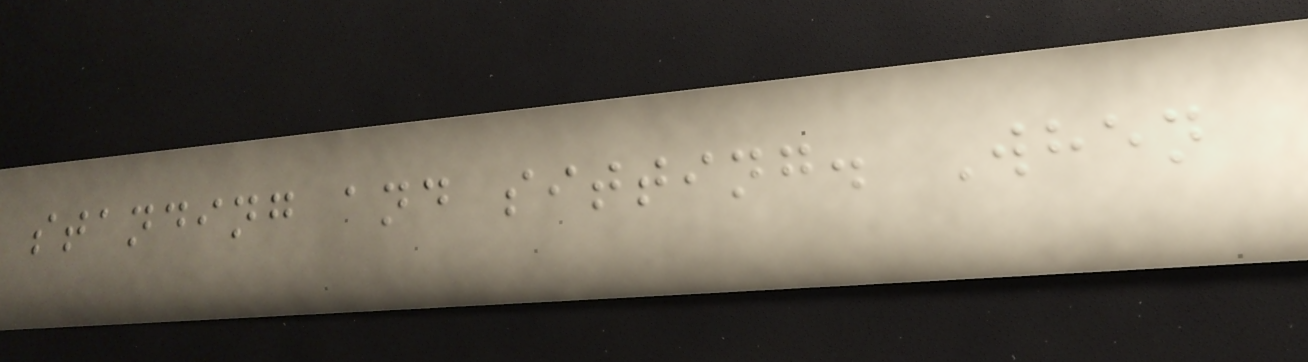standing and sitting. When
